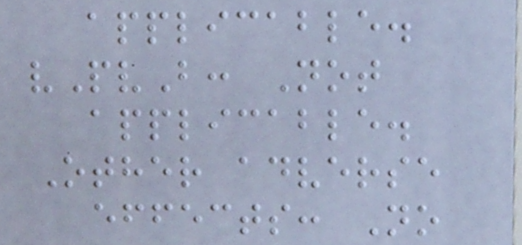applicable.
vPvB: Not
applicable.
Other adverse
effects: No
